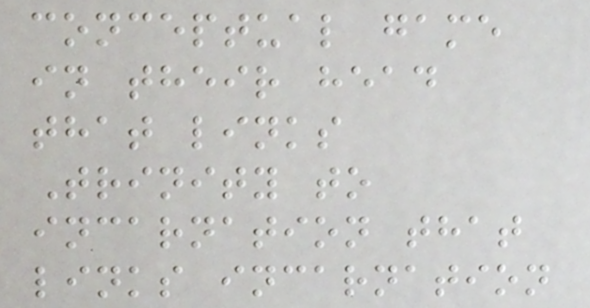conceptual game
in their head
that links
Trinity to
incarnation that
links incarnation
